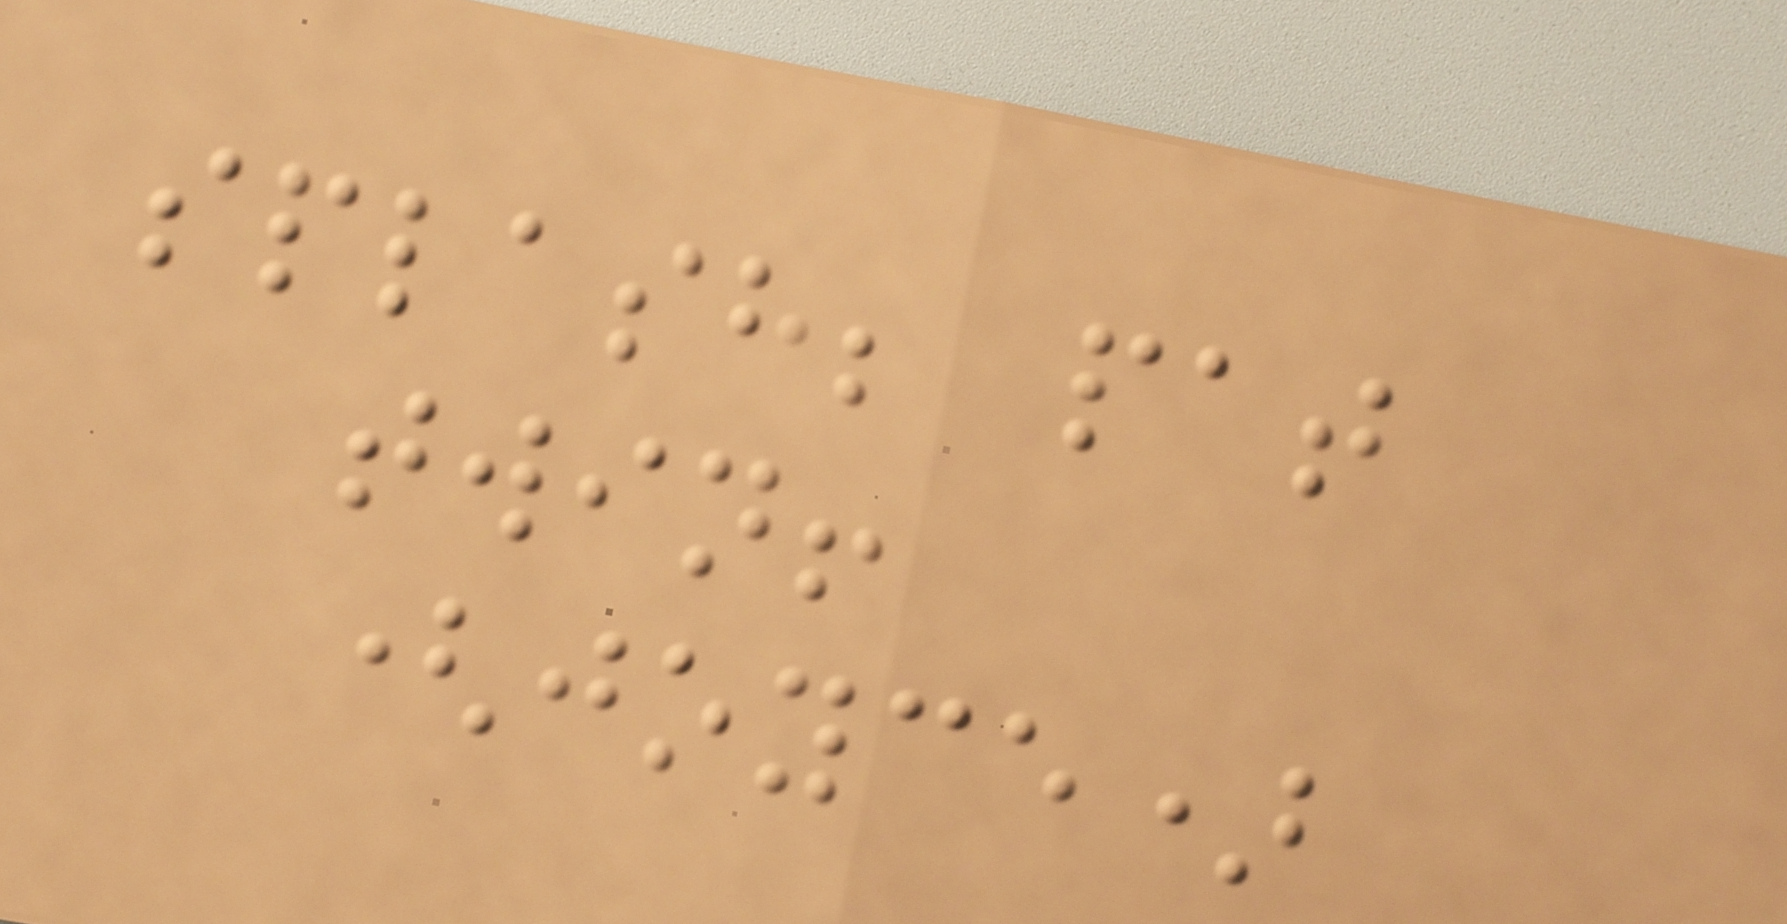splash; pat
twin!
(joyce)
